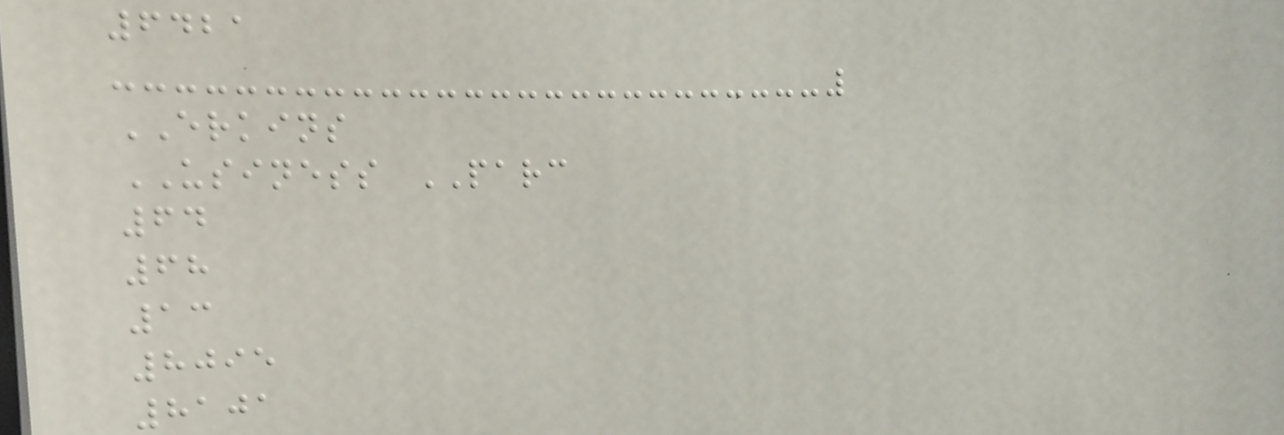6421
ERKINS
USINESS PARC
64
68
13
8095
8101
